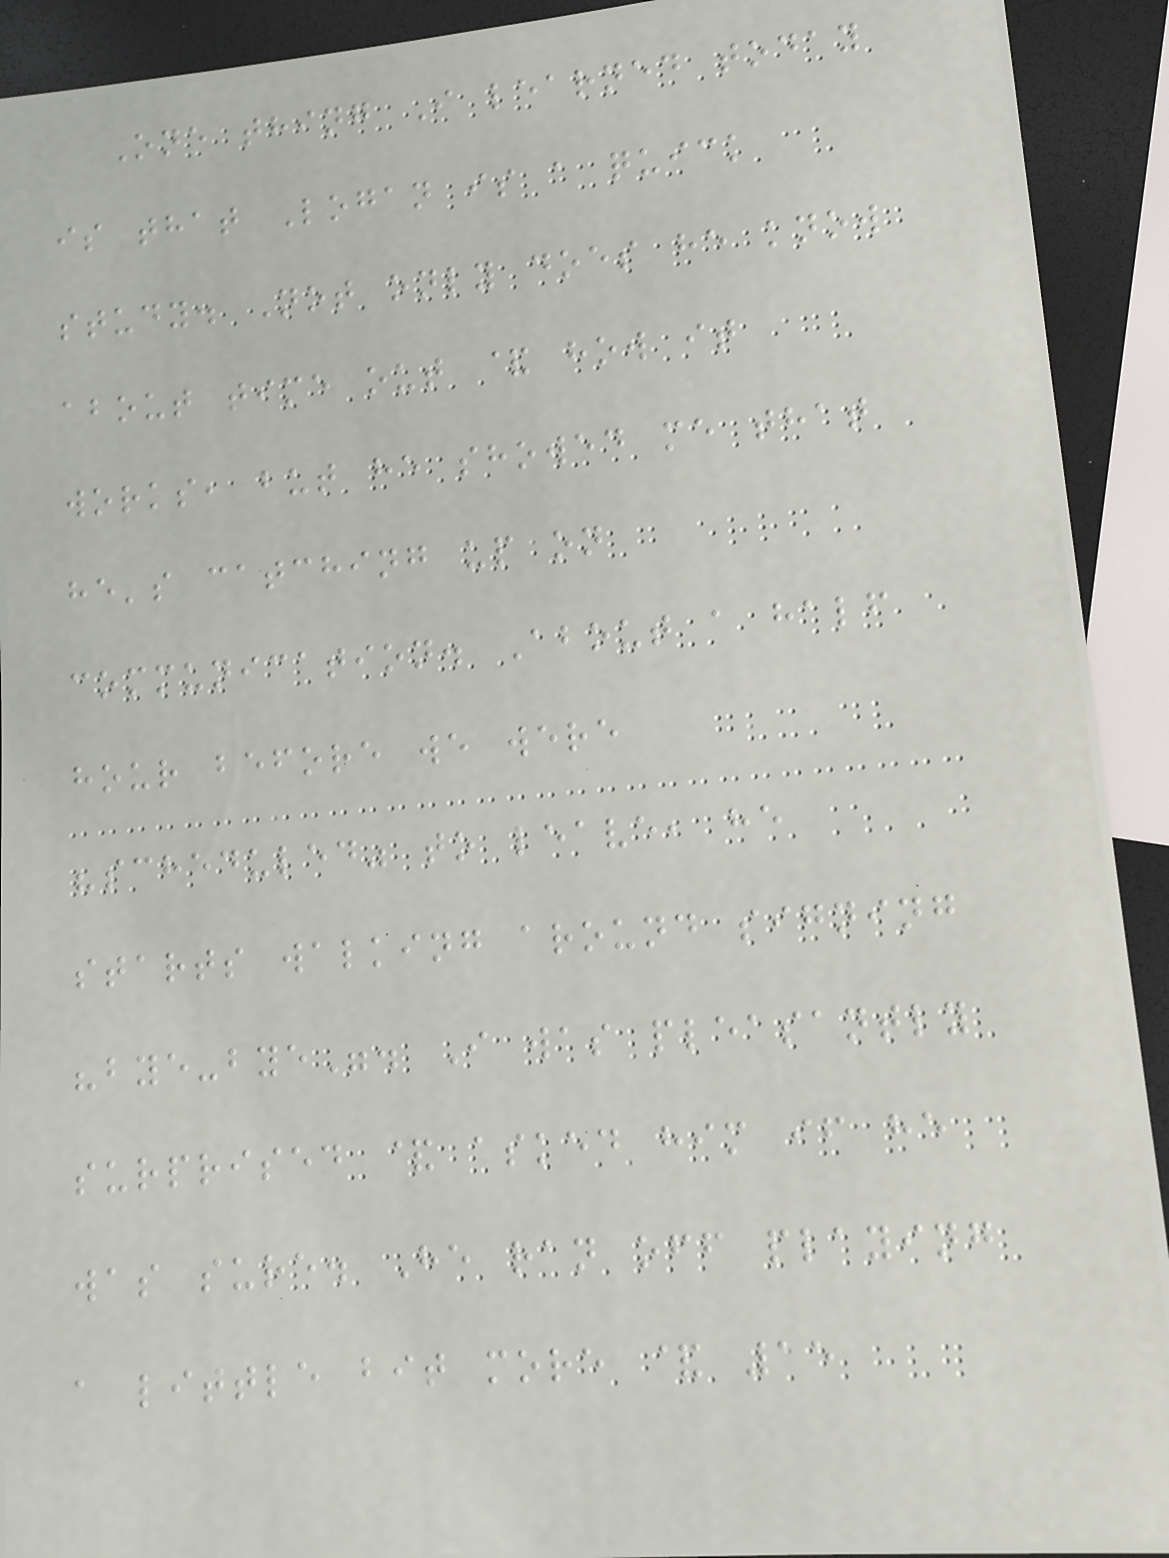One thing I learned today
is that Logan is a quick
study. Not only does he know
about time out & how it
works, but he showed me that
he's catching up on
communication. About a half
hour before we were
"scheduled" to leave, he
starts walking around signing
"bye-bye". I was pleasantly
surprised & asked him if he
was sure. He ran off playing
a little bit more & 15
